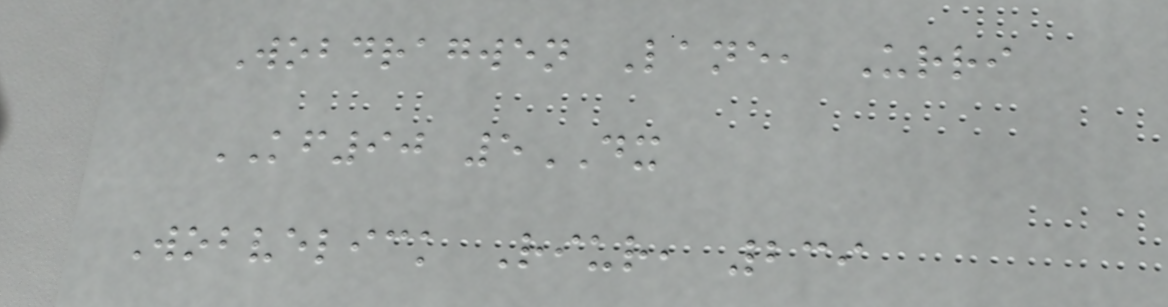Wobdragwen Lane, Urri
KF90 5DX
Wobvelick Riur, 239
